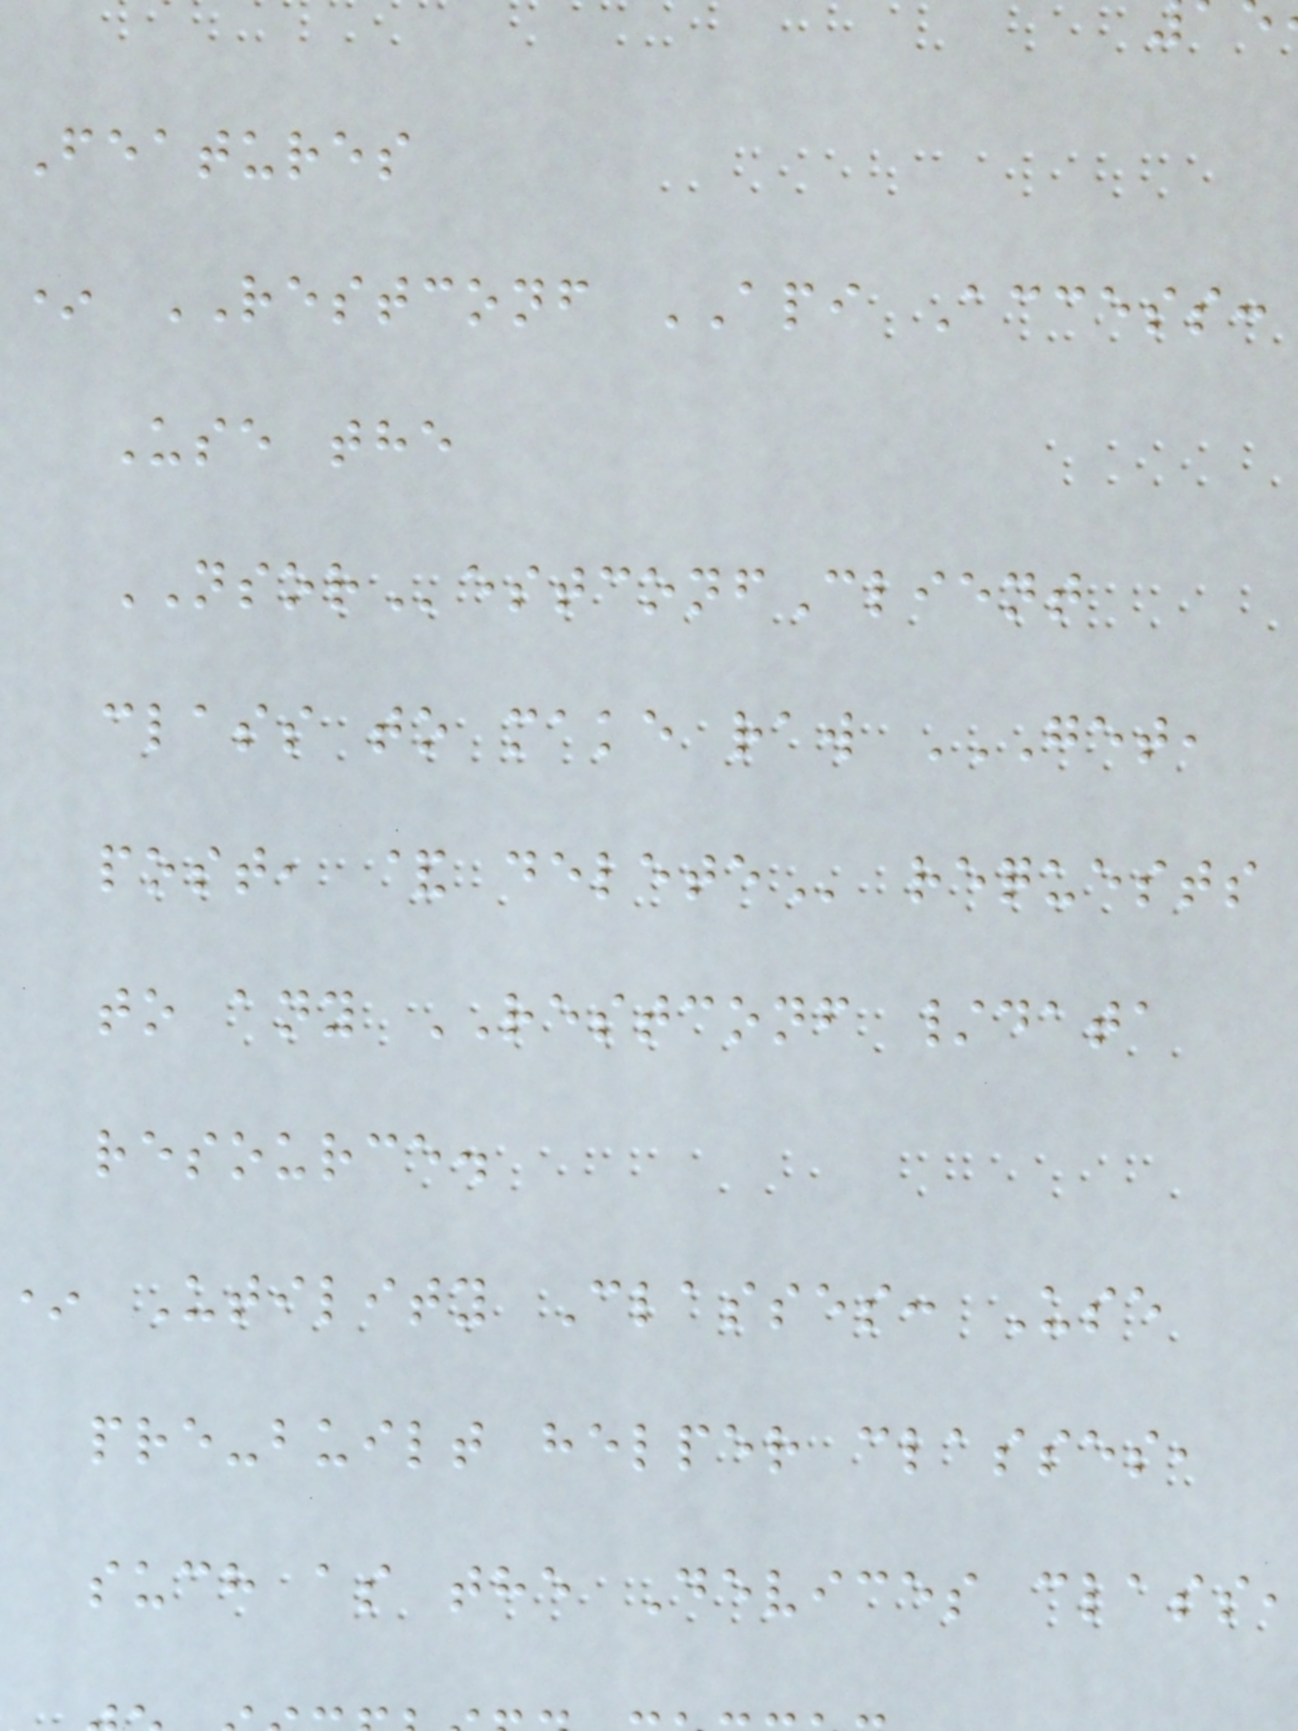Features
* RESTCONF API Access:
Use the
NSORestconfClient
class to make raw GET,
post, &
to any RESTCONF /data
resource.
* Utility Classes: Use
pre-built helper classes,
such as the Devices class,
